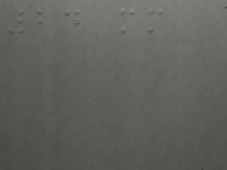24 mm
